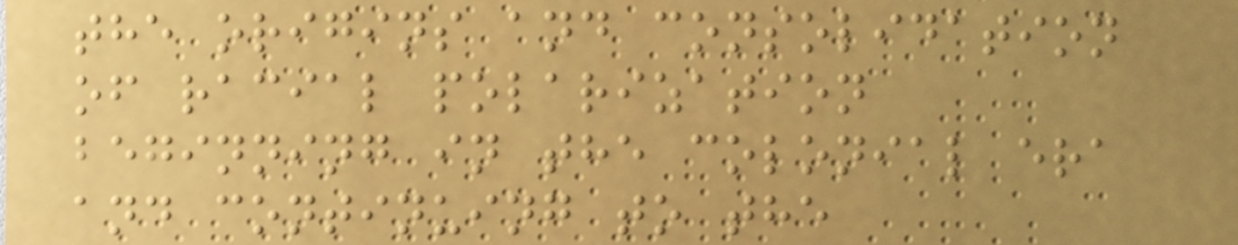the origins and consolidation
of racial polarization
beginning in the colonial era
and continuing to the
